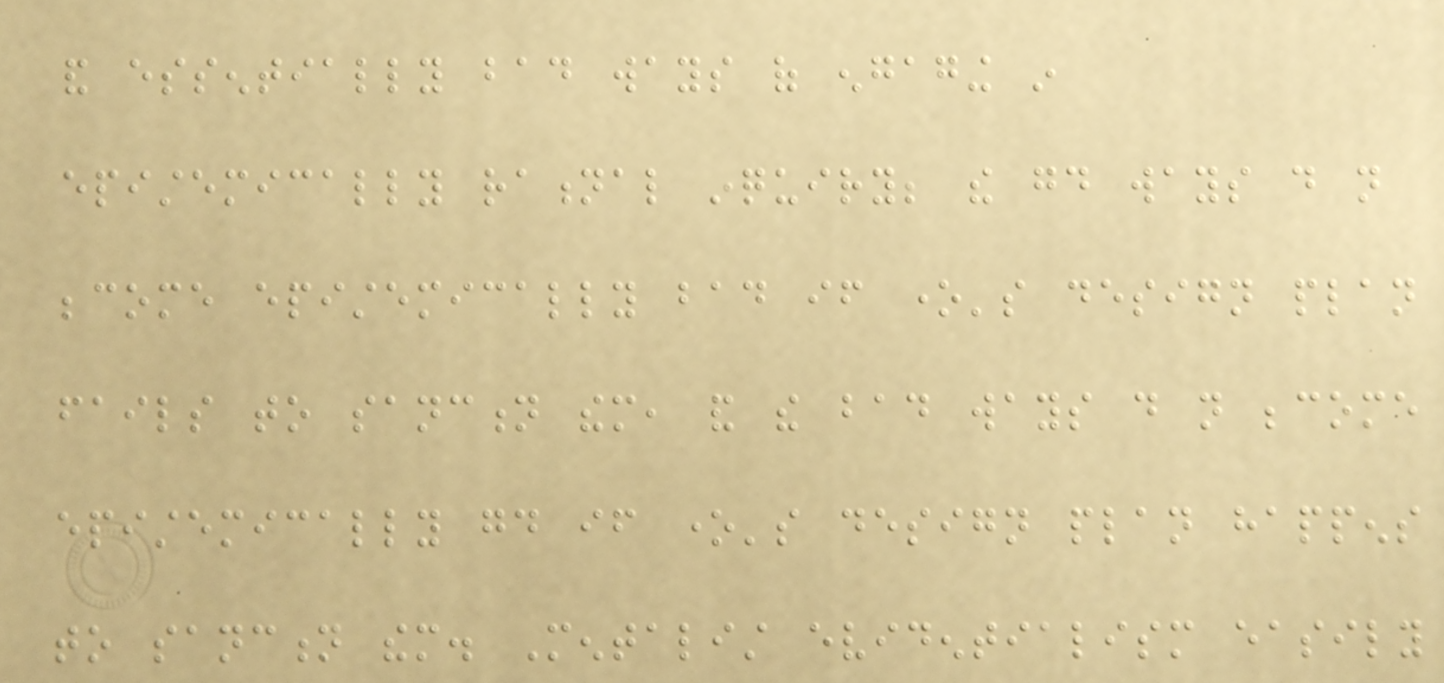and essentially bad ways of engaging in
epistemically rational inquiry; the good ways do not
become epistemically bad if one's design plan
fails to sanction them, and the bad ways do not become
epistemically good if one's design plan happens
to sanction them. Mentalist evidentialism easily
